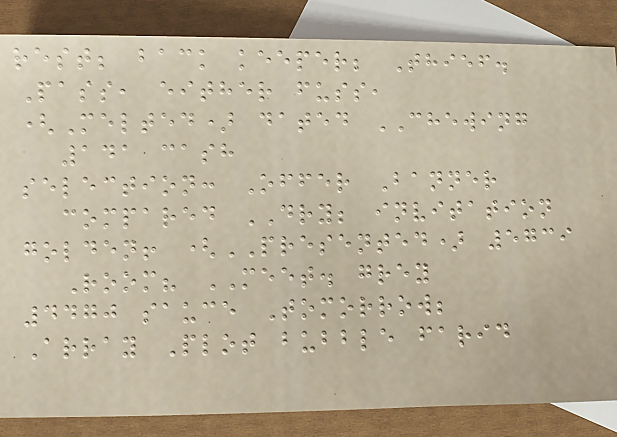rest; back keeper; Thief.
Pass, either fuss,
(Melted) dated CHEWING
141 cash
selection: Offer Banner
compared DRY; invitation
golden! (PRESENTED) 5739
Room? MEET. grey
4470 sauce Tomorrow;
Array Plot bubble farid
